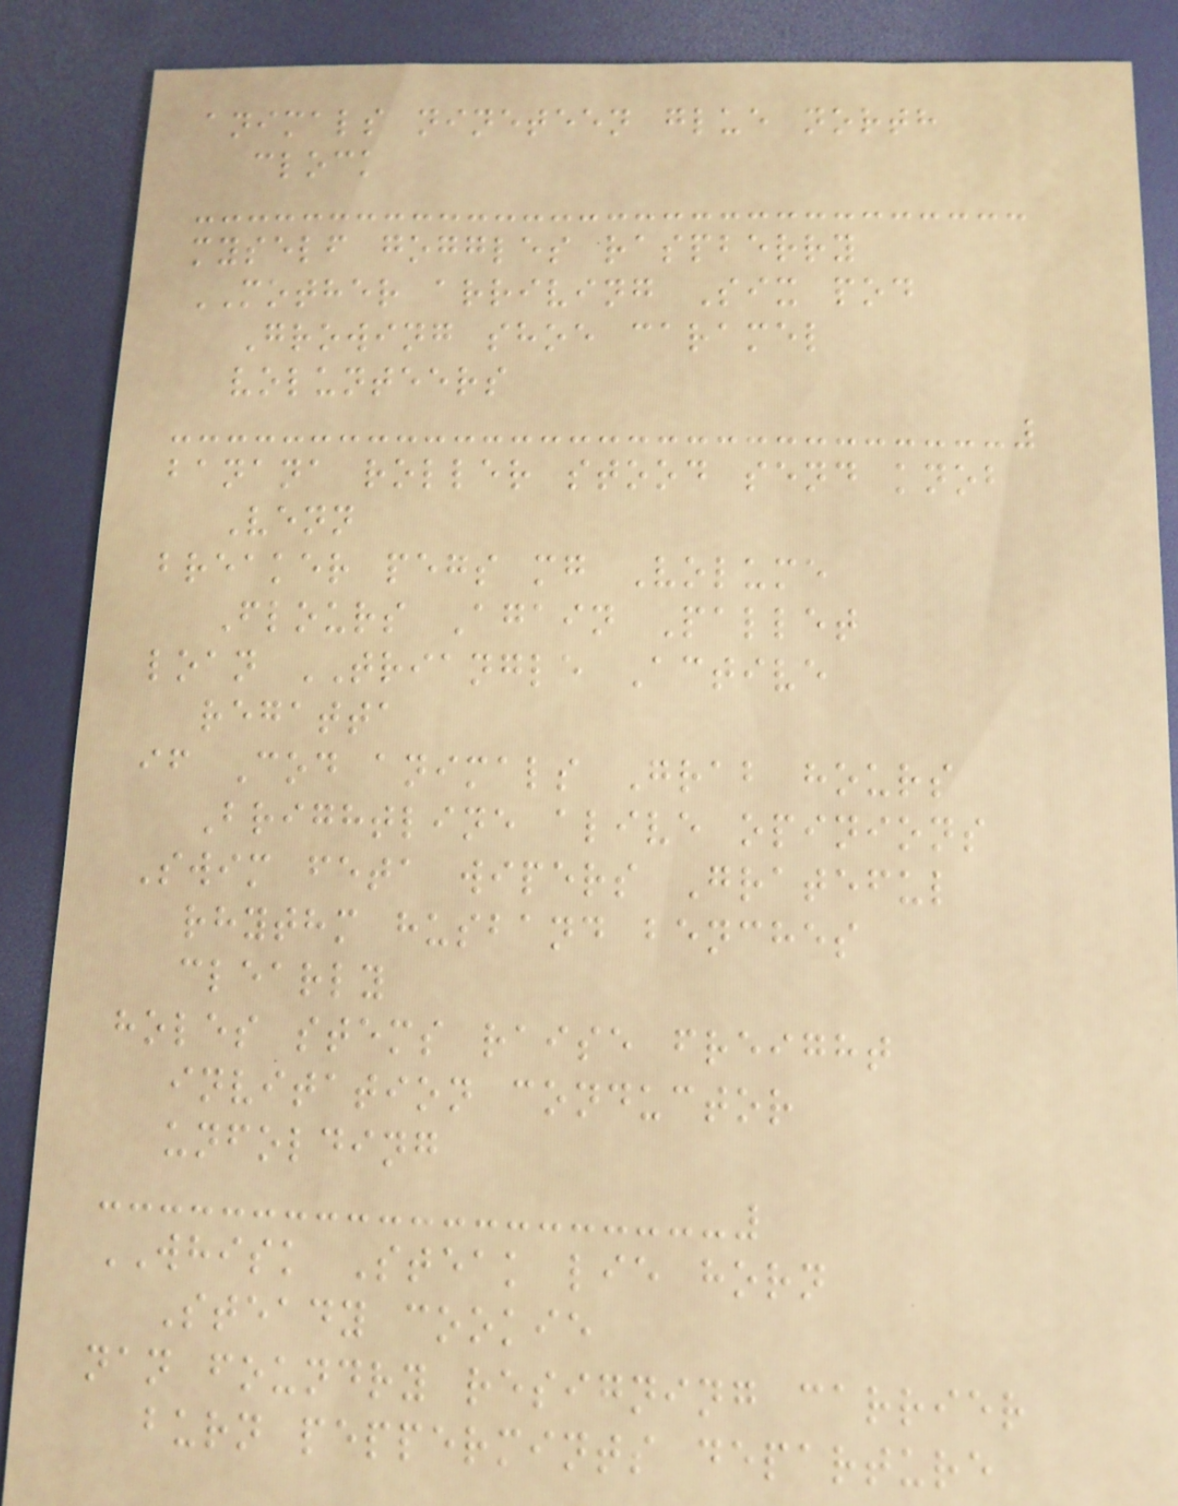animals nineteen glue north
clock
myself goggles raspberry
MOTHER arriving Six pod
Growing shoe caramel
volunteers
banana roller stood send knob
Venn
breaker pegs mg Volume
Flours Again Pallet
loan TRIANGLE Active
regatta
if Cod animals Grab hours
Brightline alive opinions
Swim feta wipers Grateful
rhythm husband benches
clearly
holes stems raise freight
invitation conductor
unfolding
WHISK Steak lie horn
Steady cookie
nan foundry resigning carrier
burn peppermints departure
